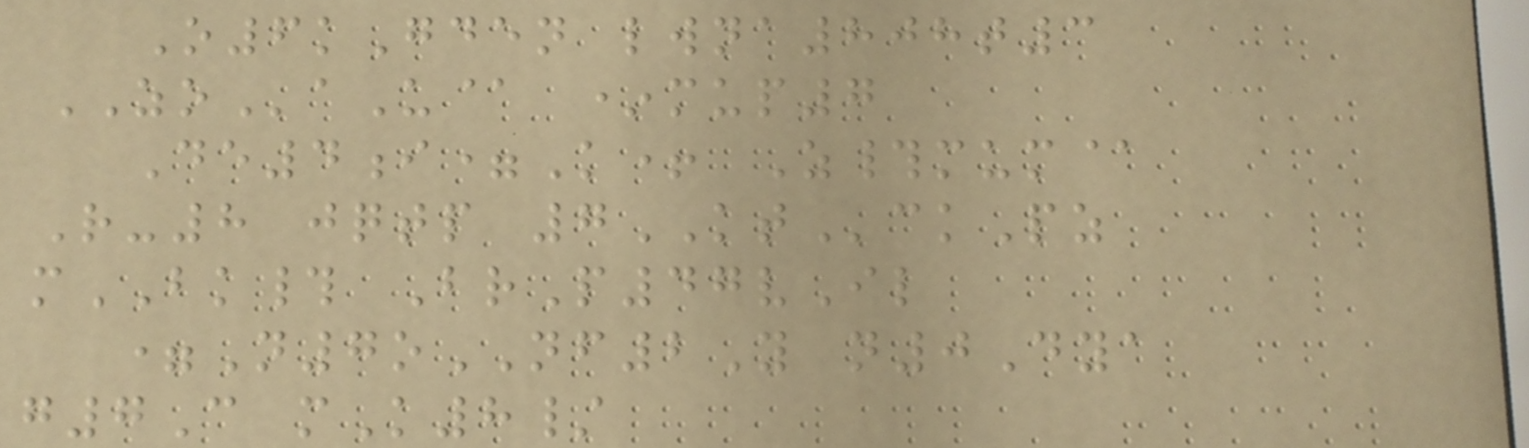O6kGden lwna808t3
ZOaU@ *mup7
De4i=K+ Z#mum@
R-8 jqtp 7KTckPz
mBK# BrP47vIl
=N7oNF2Y n0Dya
g7C mK8/
